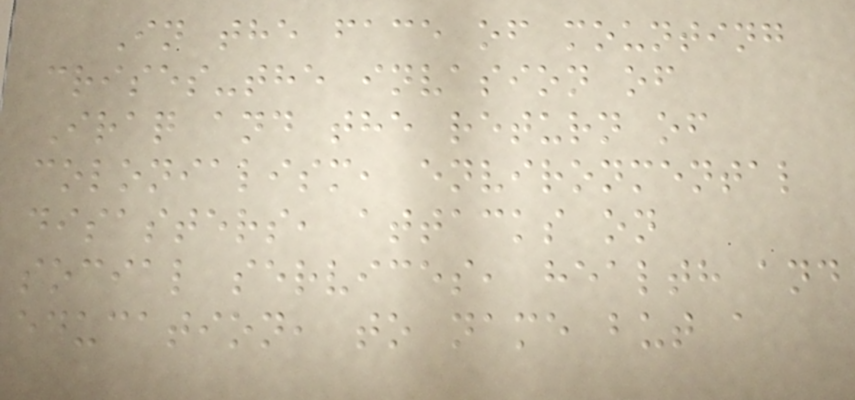In the face of mounting
crises-the invasion of
Iraq and the return of
colonialism, environmental
disasters, attacks on
social services, health and
education, to name but a
